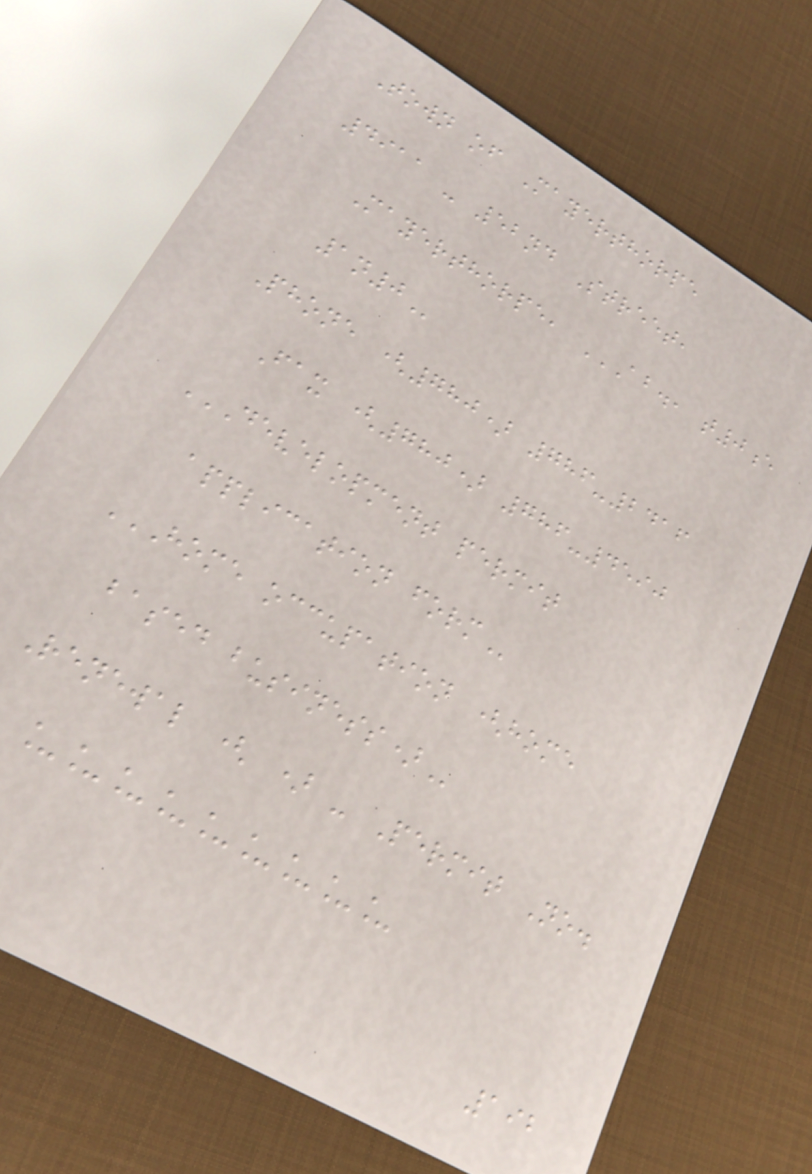Town of Mayerthorpe
4911 - 52nd Street,
Mayerthorpe, AB., T0E
1N0
Phone (780) 786-2416
Fax (780) 786-4590
DEVELOPMENT PERMIT
APPLICATION FORM
HOME OCCUPATION (HOME
BASED BUSINESS)
Renewal ( ) - Permit No.
_________
192
